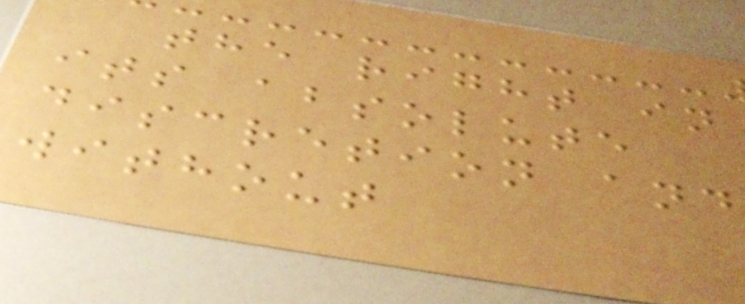the right in
its absolute
discretion and
without
